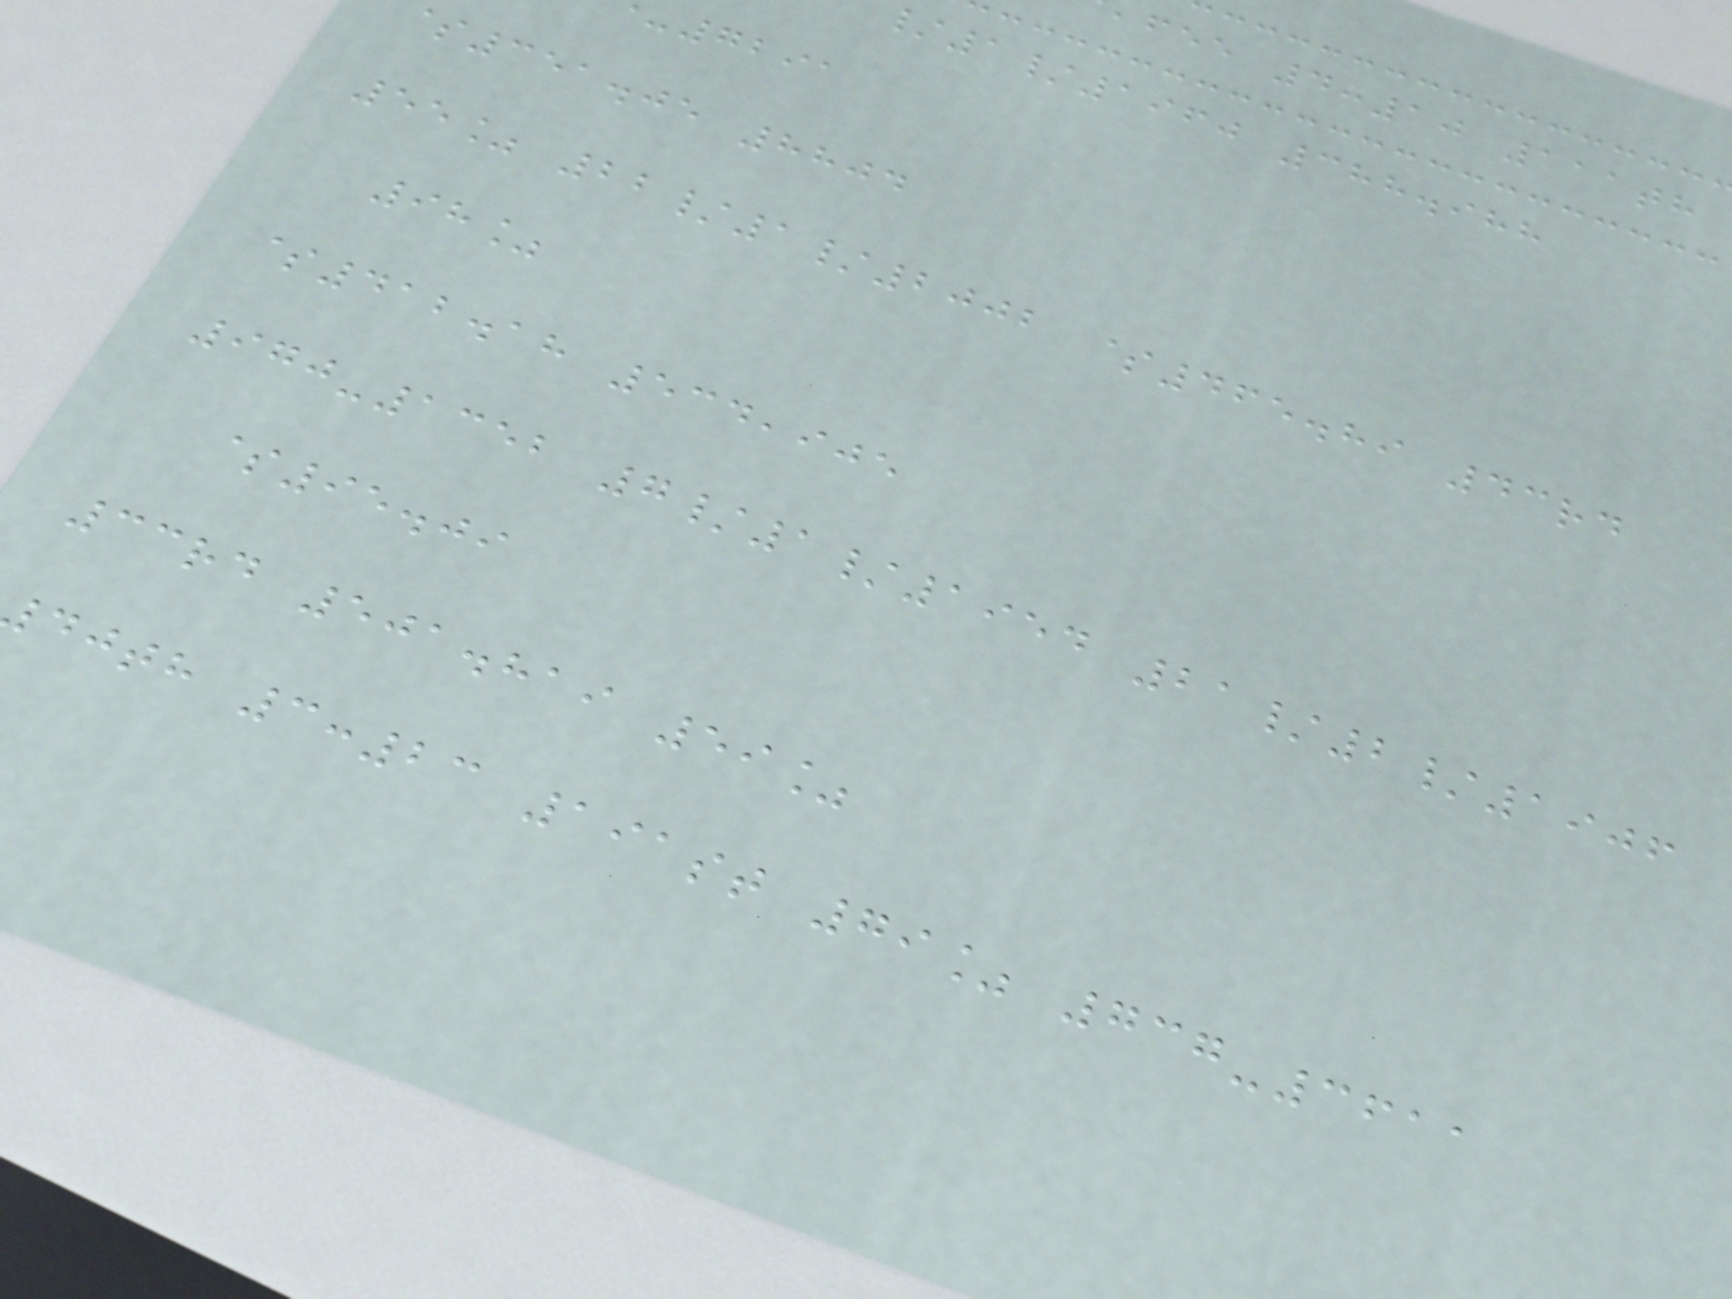,fee 4:10 111th
/1/1960 388.988
-7291
$351.05 8804
55% 22/1/2002 $465.89 43rd
98%
$412.18 534,905
970-1352 7/1/1954 21/2/1906
$95.09
33rd 501.819 59%
djth 3:23 191st 79% 737-3611
